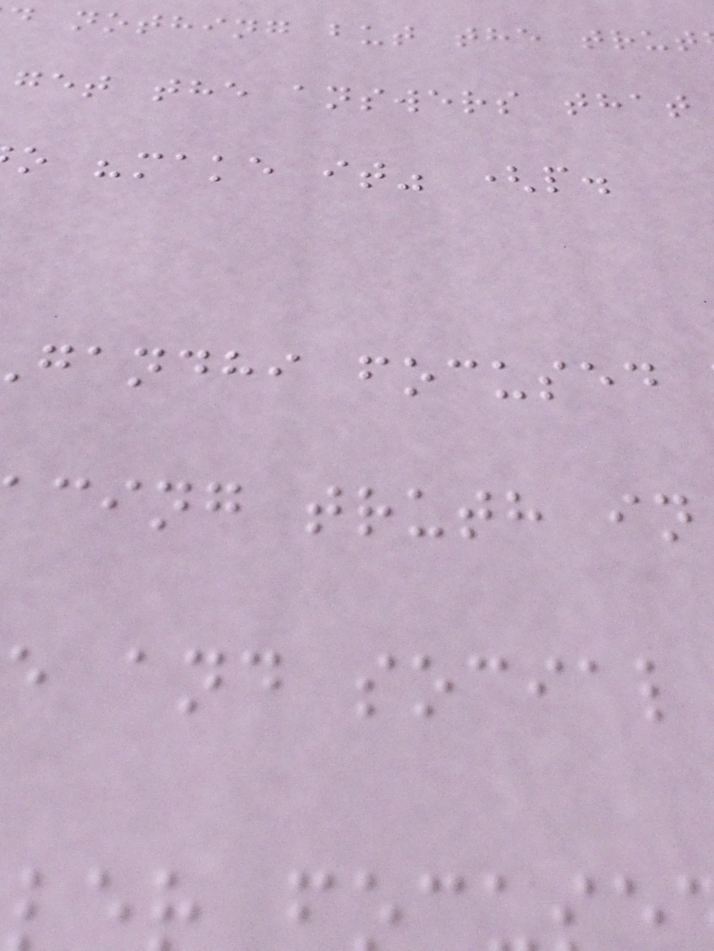d nothing but the trut
get the answers that
o "make it" (p.
gandhi focused
cing truth in
and social
